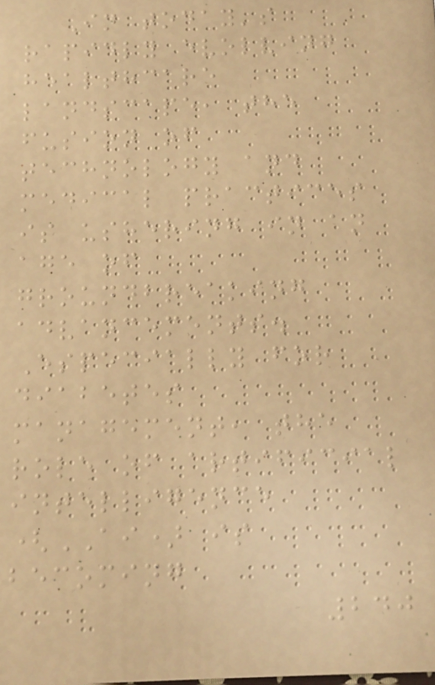In today's
rapidly evolving
healthcare
landscape, the
fusion of
technology and
medical practices
is ushering in an
age of
groundbreaking
advancements.
Especially for
diabetes
management, the
role of artificial
intelligence
(AI) is
becoming
240
